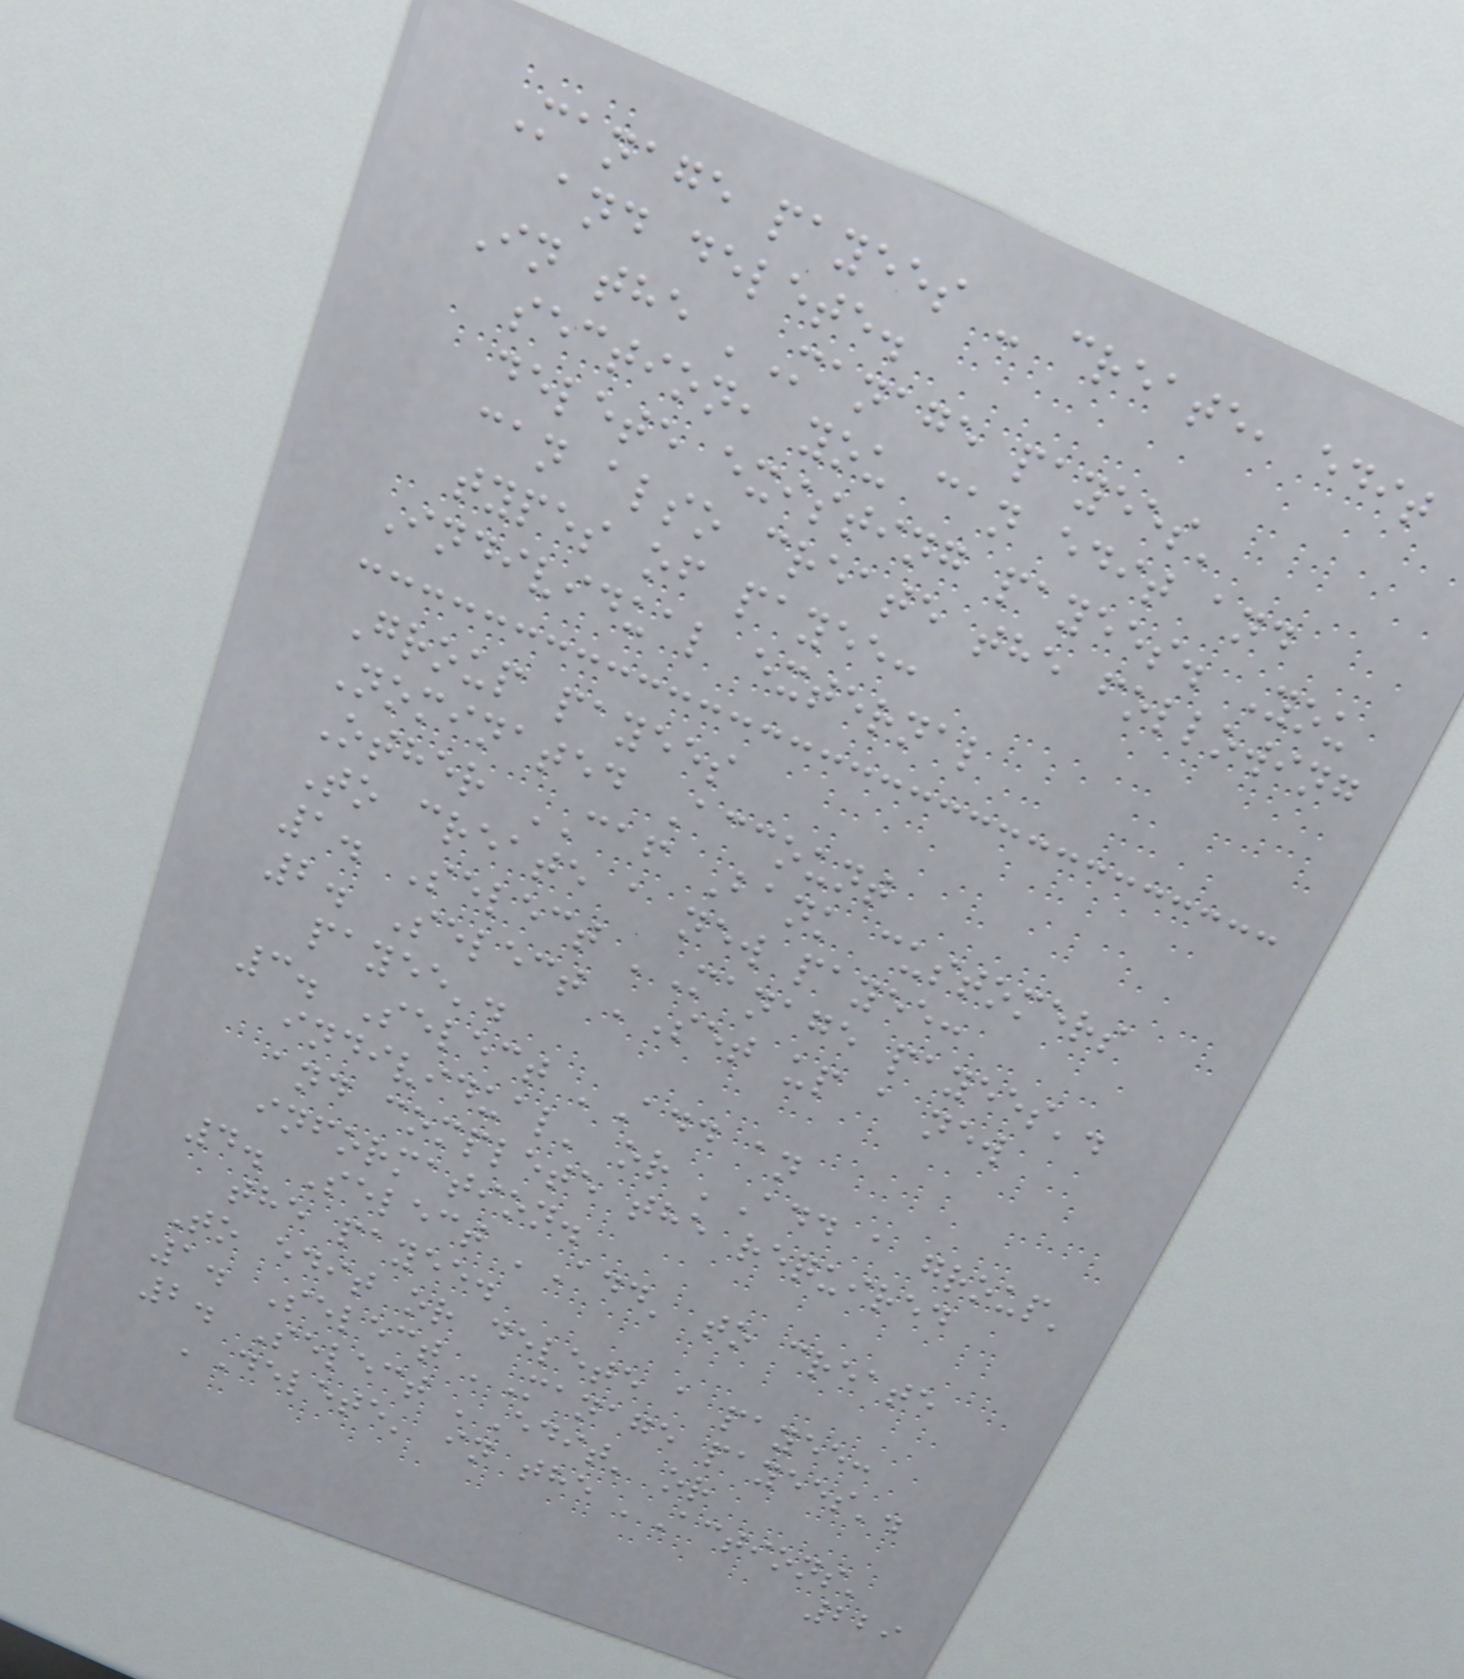Manage payees - create, edit
and delete.
In the 'Manage payees'
section, you can edit and
delete existing payees. You
can also create the following
types of payee:
Individual external
Group payees
Nominated Account
Other CAF Bank customers
To create a new payee:
1. Select 'Manage payees'.
2. Select 'Set up a new
payee'.
3. Select 'Add an
individual' or 'Add a group'
and complete the required
information.
4. Select 'Add' to create
the payee.
To edit or delete a payee:
1. Select 'Manage payees'.
2. Select 'Edit' or
'Delete' in the 'Actions'
229
